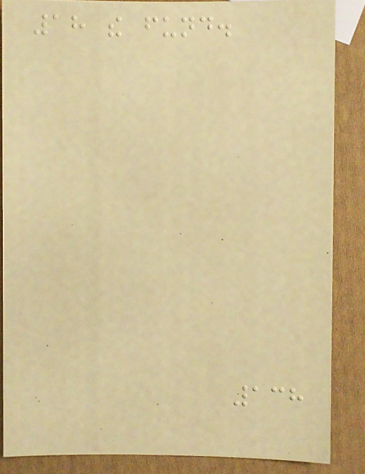18 the fund.
138
